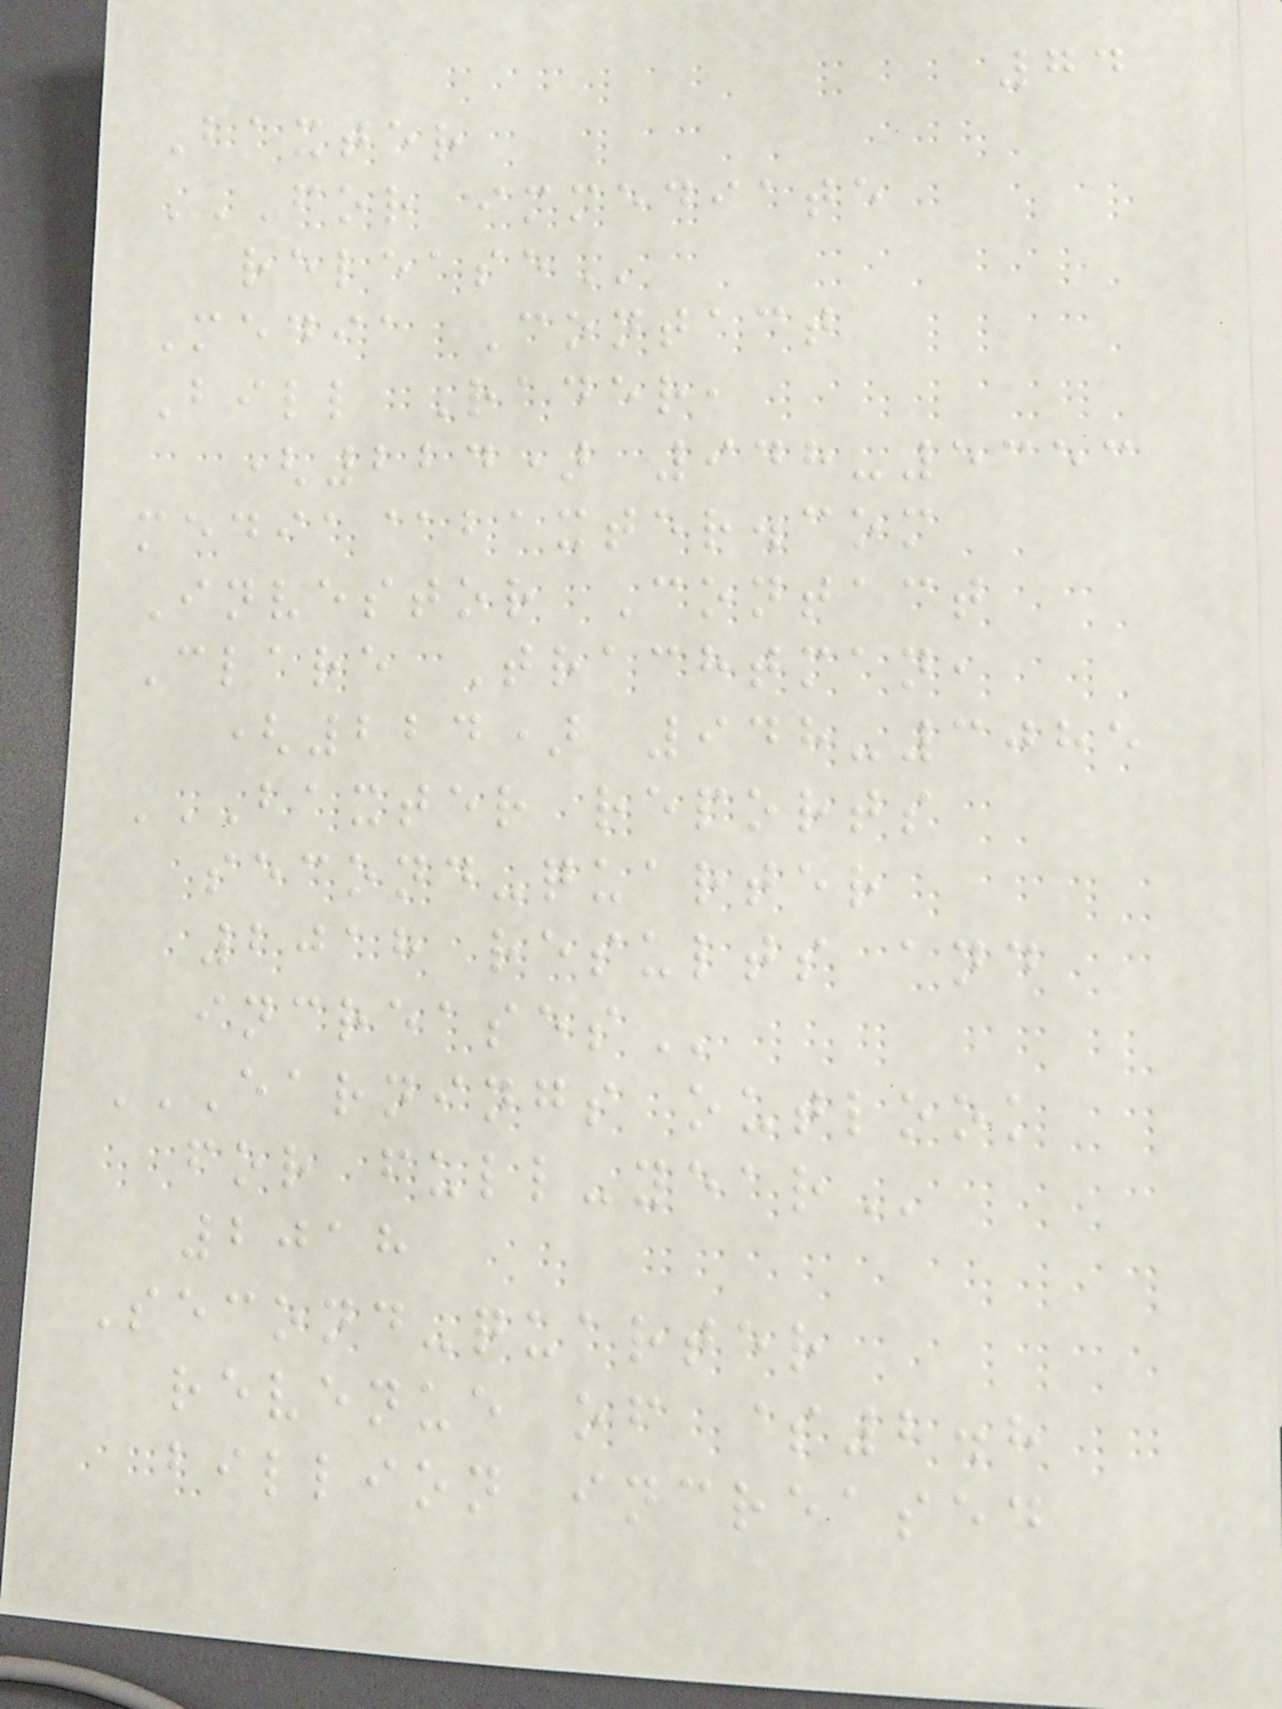74
Baxter
FOR IMMEDIATE
RELEASE
Media Contact
Bill Rader,
(224) 948-5353
media@baxter.com
Investor Contact
Clare Trachtman,
(224) 948-3085
BAXTER REPORTS
SECOND-QUARTER
2018 RESULTS AND
INCREASES
EARNINGS OUTLOOK
FOR FULL-YEAR
2018
Second-quarter
revenue of $2.8
billion increased
